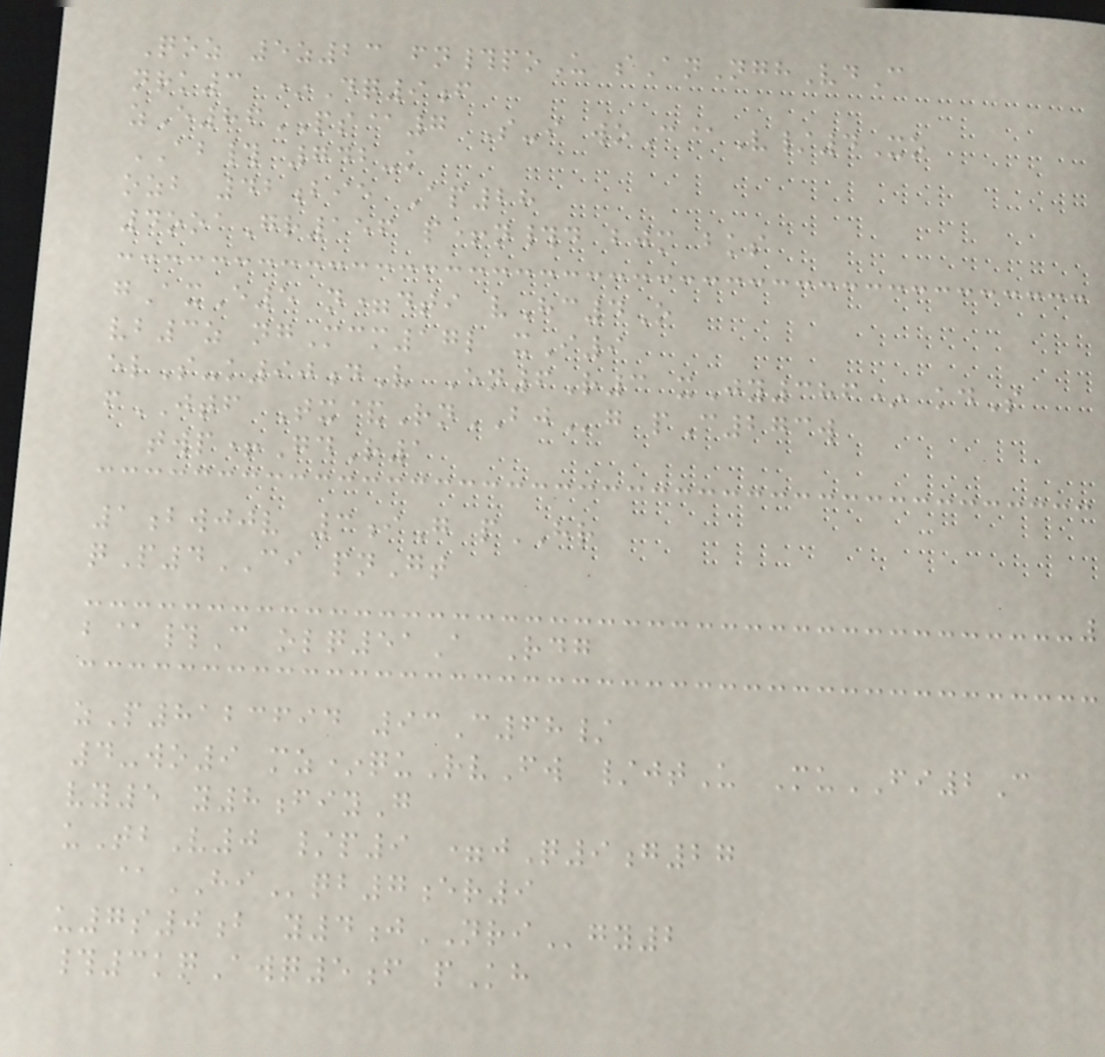Qoz 5z23 fn#poU sAnNghVdC
nrk3 *Dq9f
zE86PS@7 S-i woC@V/4Xo
AB# 742-k
ozb 42bie Ap28
4ooaGr156 p+n#d bjm bks
gAxE5 n=dti vHc4O
vb3z ngMcm17l xI9
elS-k90dV En6R3 xJy386* kdS
fJTF Tx&RnBJg pC273w
twp+GdR1
1bwjjv 3iG pHR
qP4CI pnGt
b@#C olq51A Rdg
zP8123694 93C68/
4-wo9 mz*quRvFw /jtU MuFI2C
vy5 y8fiyG
uTbV0 /p9 =jQ9g27
@HIqb7er9
u7s0b y4jNRIgy2
#3kqAwq5f pKh
